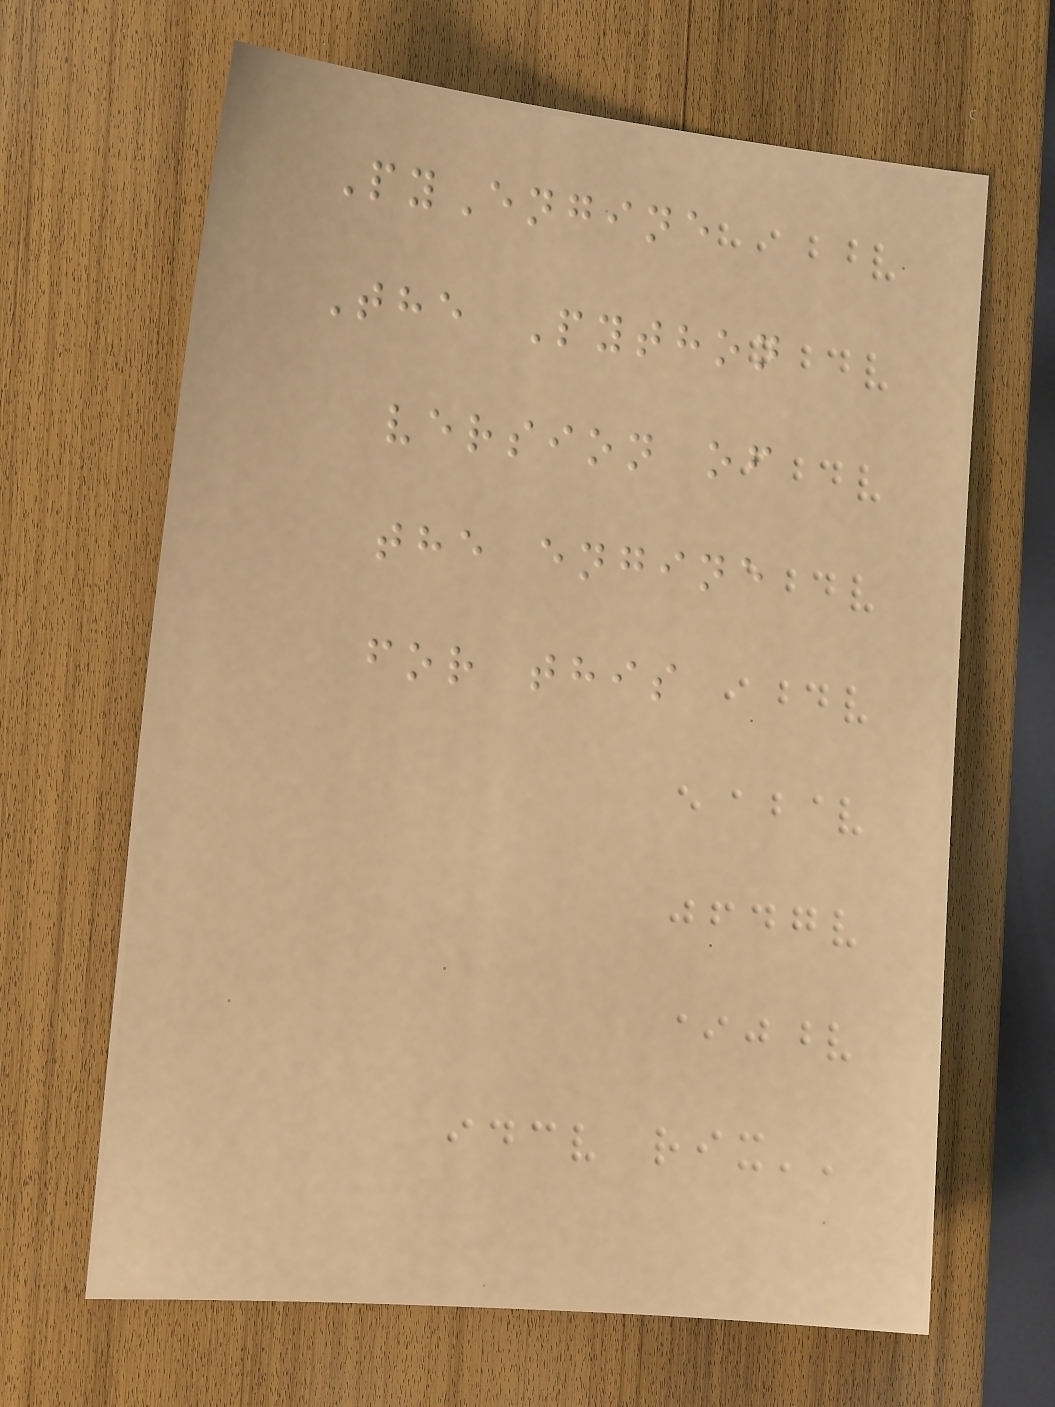PyEngine
The Python
version of
the engine
for this
